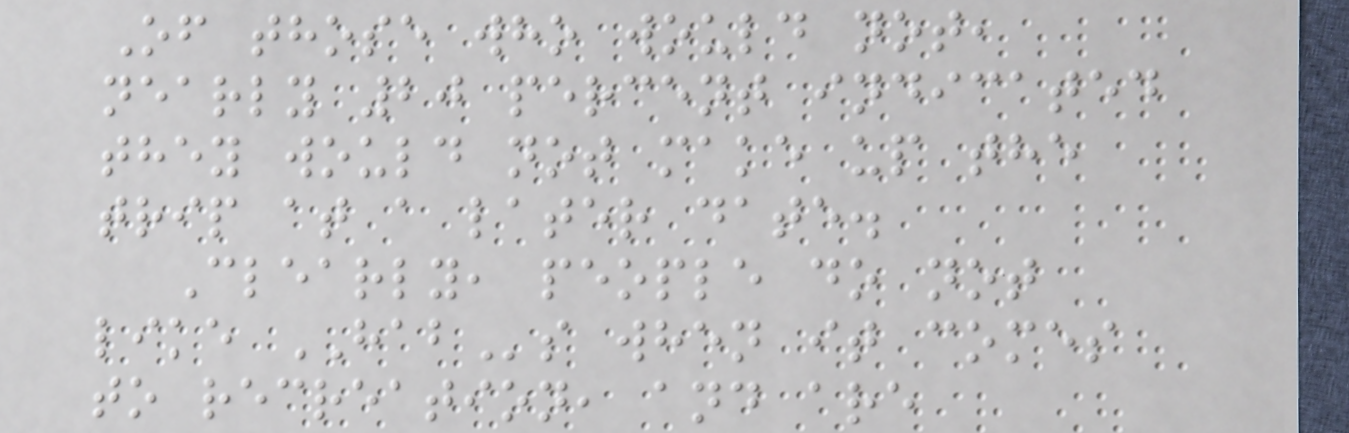Of those who would not,
nearly 20 percent indicated
they would not make up the
trip at a later date.
Clearly, people do not
like HABs when it comes
to recreation, and are
